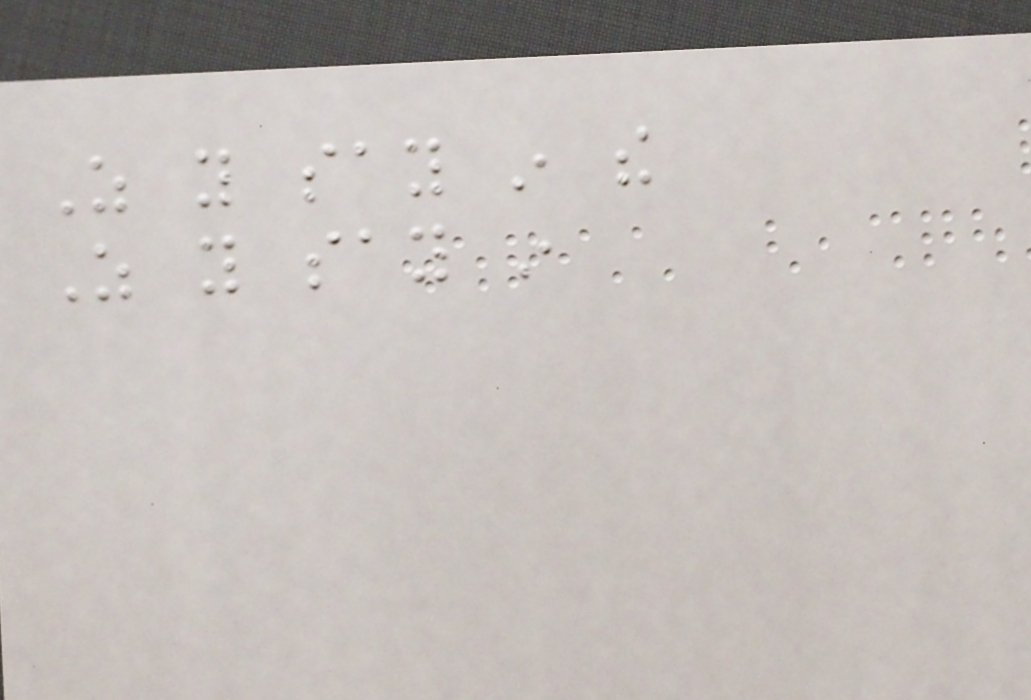As you say in the
As you say in
